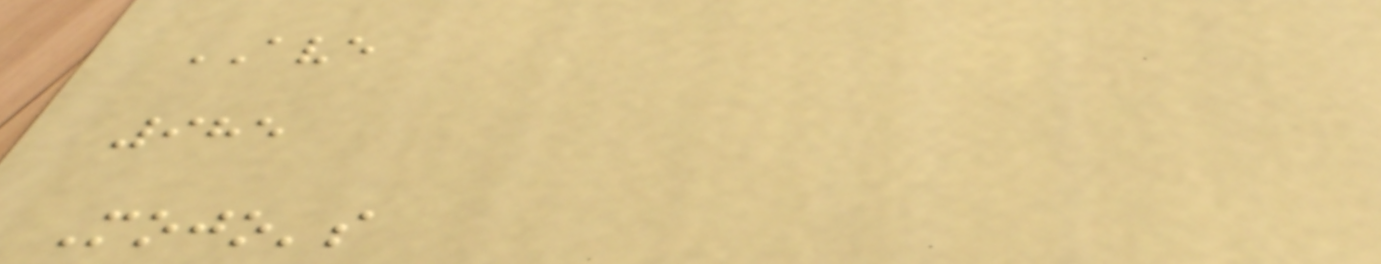AVE
985
Mojo's
